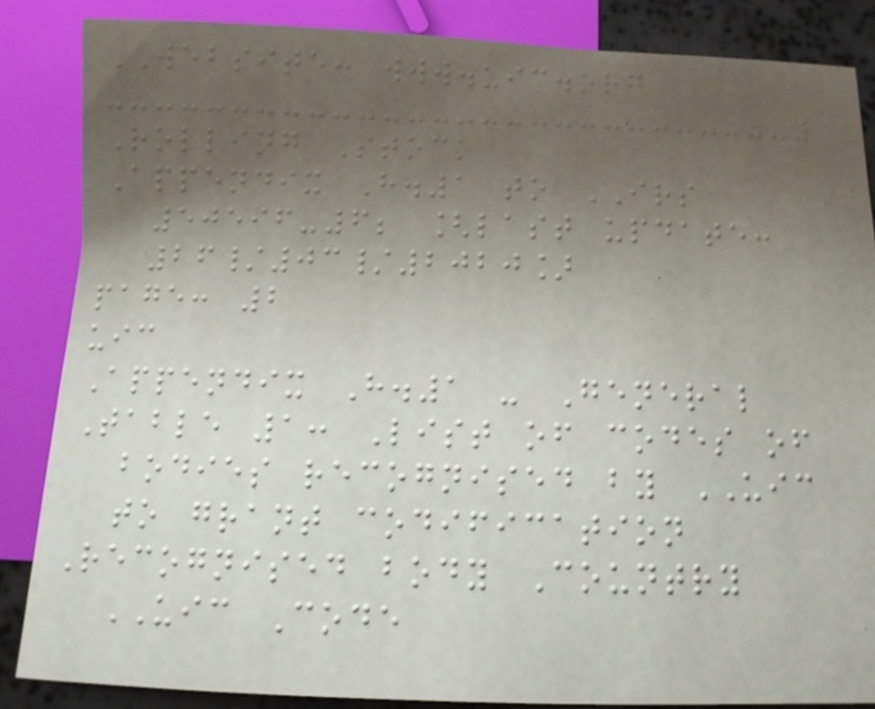WEBSITE: www.uic.org
Rolling Stock
Appendix H.1 to IRS
50596-6; [last update:
26/03/2020]
page: 2
uic
Appendix H.1 - General
Table 1: List of codes of
bodies recognised by UIC
to grant codification
Recognised body Country
UIC Code
